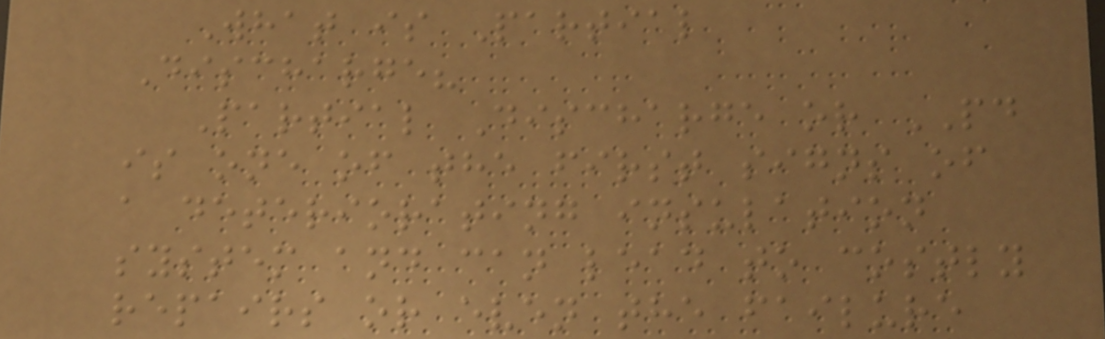What is Partial
Discharge?
Partial Discharge or PD
is one of the first signs of
a deteriorating insulation
system and can lead to costly
repairs or even the failure
